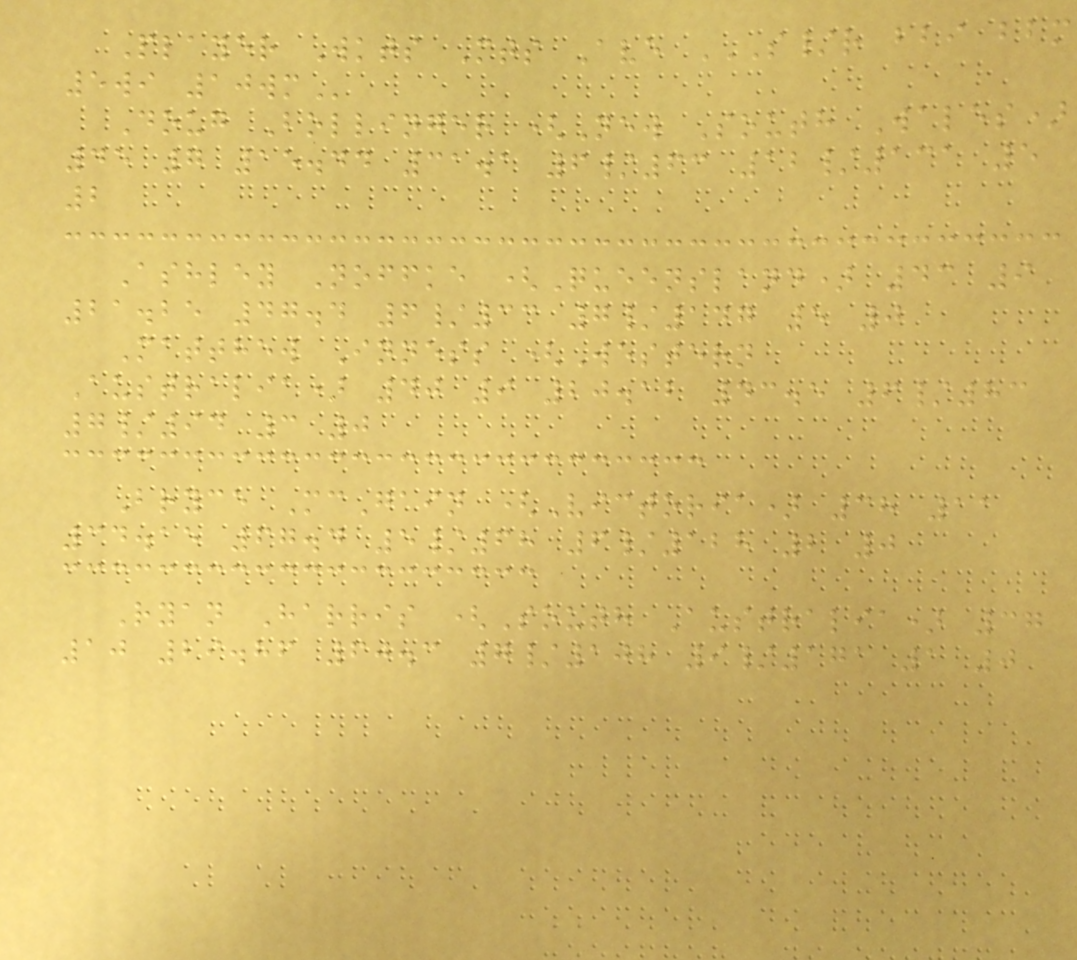Player Wkts Mts Ave S/R BBI BBM
5WI 10WM
Doug Bollinger (New South Wales)
45 7 15.44 31.1 6/63 12/131 5
2
Ashley Noffke (Queensland) 43 9
21.25 47.4 6/33 7/147 5 0
Matthew Inness (Western
Australia) 40 9 20.12 43.5 6/83
7/94 3 0
Bryce McGain (Victoria) 38 11
34.15 67.4 5/68 6/128 2 0
Ryan Harris (South Australia) 37
10 29.86 60.3 7/108 9/171 1 0
